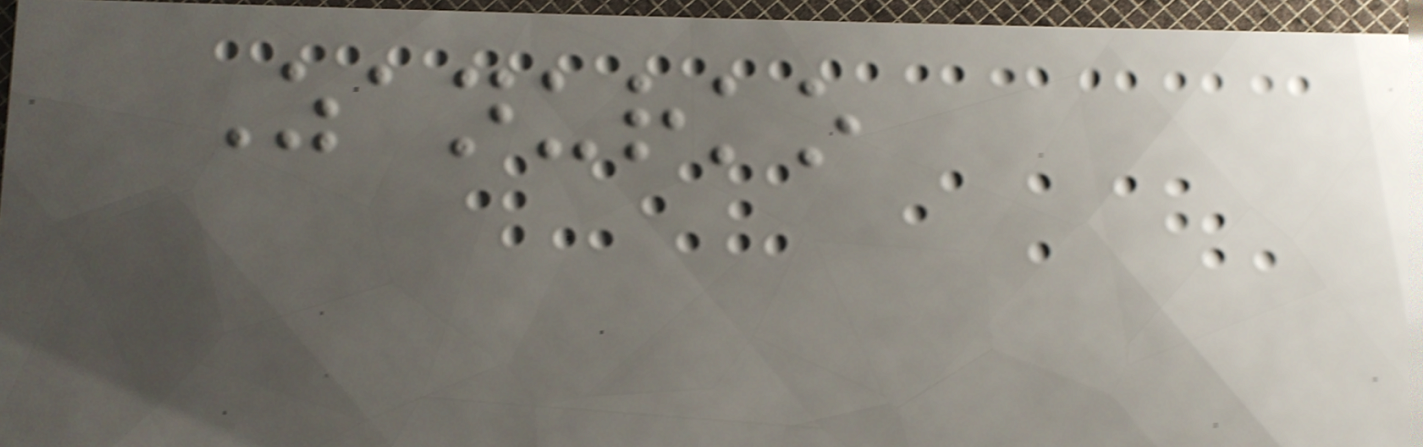Zanurko
